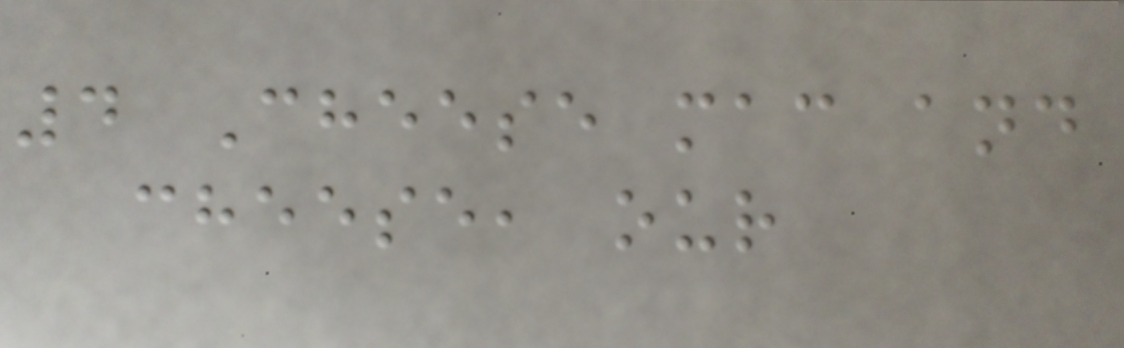4 Cheese mac and
cheese, our
